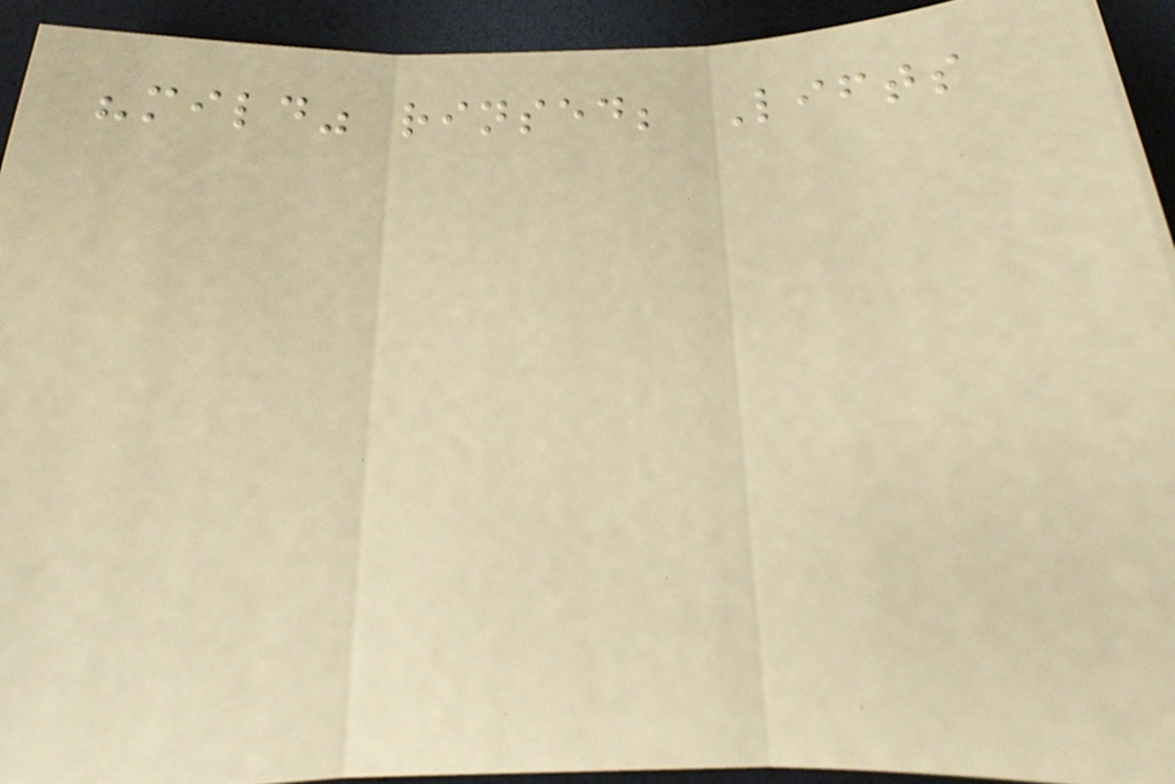"mild" rinsed; Lifts
